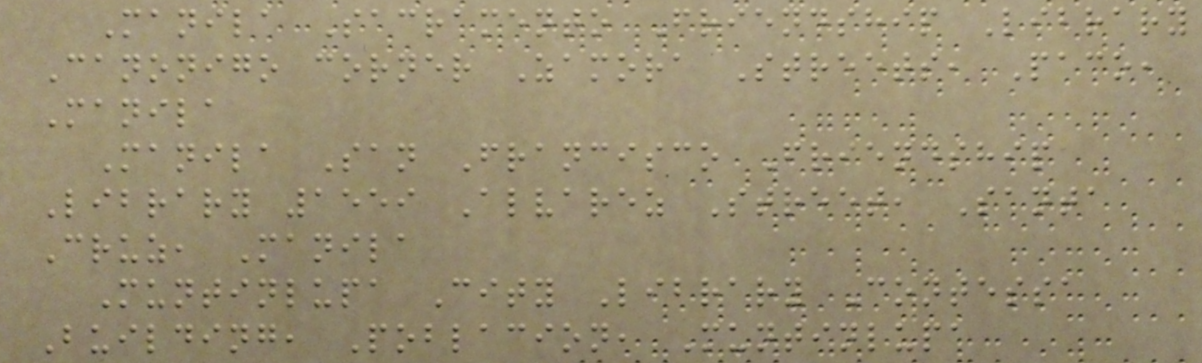Manila Sacramento Friendship Library
Canonigo corner Zamora Streets, Paco,
Manila
Manila San Francisco Friendship
Library 1559 Alvarez Street, Santa
Cruz, Manila
Muntinlupa City Library Contessa
Building, Poblacion, Muntinlupa
